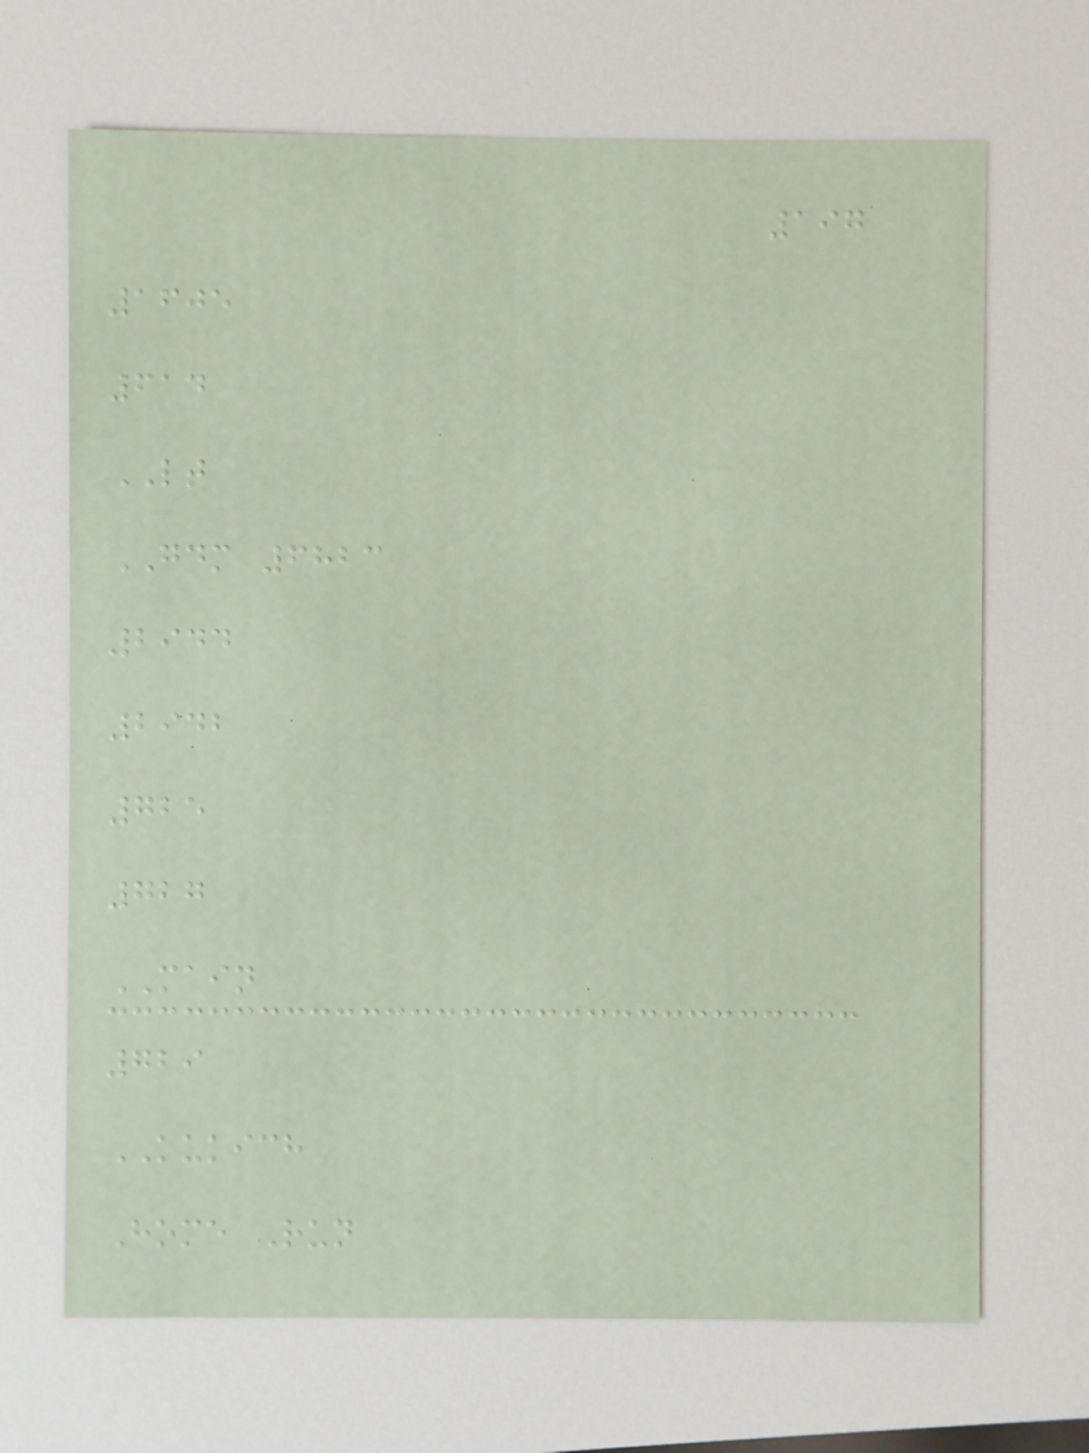197
1605
614
LT
GDM 6823
2944
2942
725
727
MAIN
729
KUKICH
Home Run
